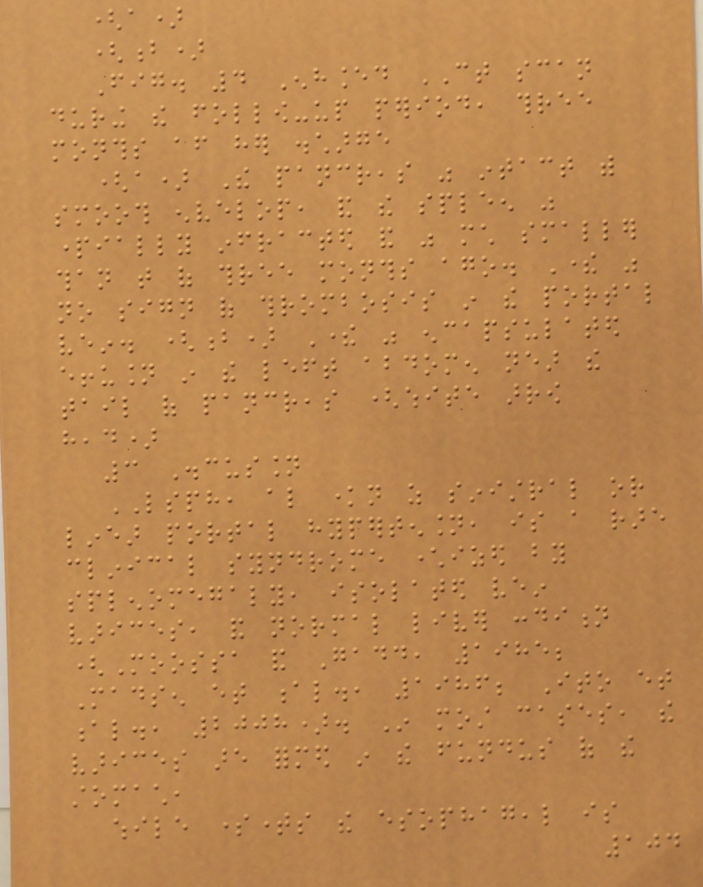(a)
(b)
Fig. 4 Enhanced CT scan
during the follow-up period, three
months after her discharge
(a) The pancreas was intact with
smooth envelop, and the spleen was
partially infracted and was much smaller
than that of three months ago. There was
no sign of thrombosis in the portal
vein. (b) There was encapsulated
effusion in the left abdomen near the
tail of pancreas (white arrow
head)
3 Discussion
LSPH, also known as sinistral or
linear portal hypertension, is a rare
clinical syndrome characterized by
splenomegaly, isolated vein
varices, and normal liver condition
(Moossa and Gadd, 1985;
Madsen et al., 1986; Ito et
al., 2008). In most cases, the
varices are formed in the fundus of the
stomach,
while sometimes the esophageal is
104
